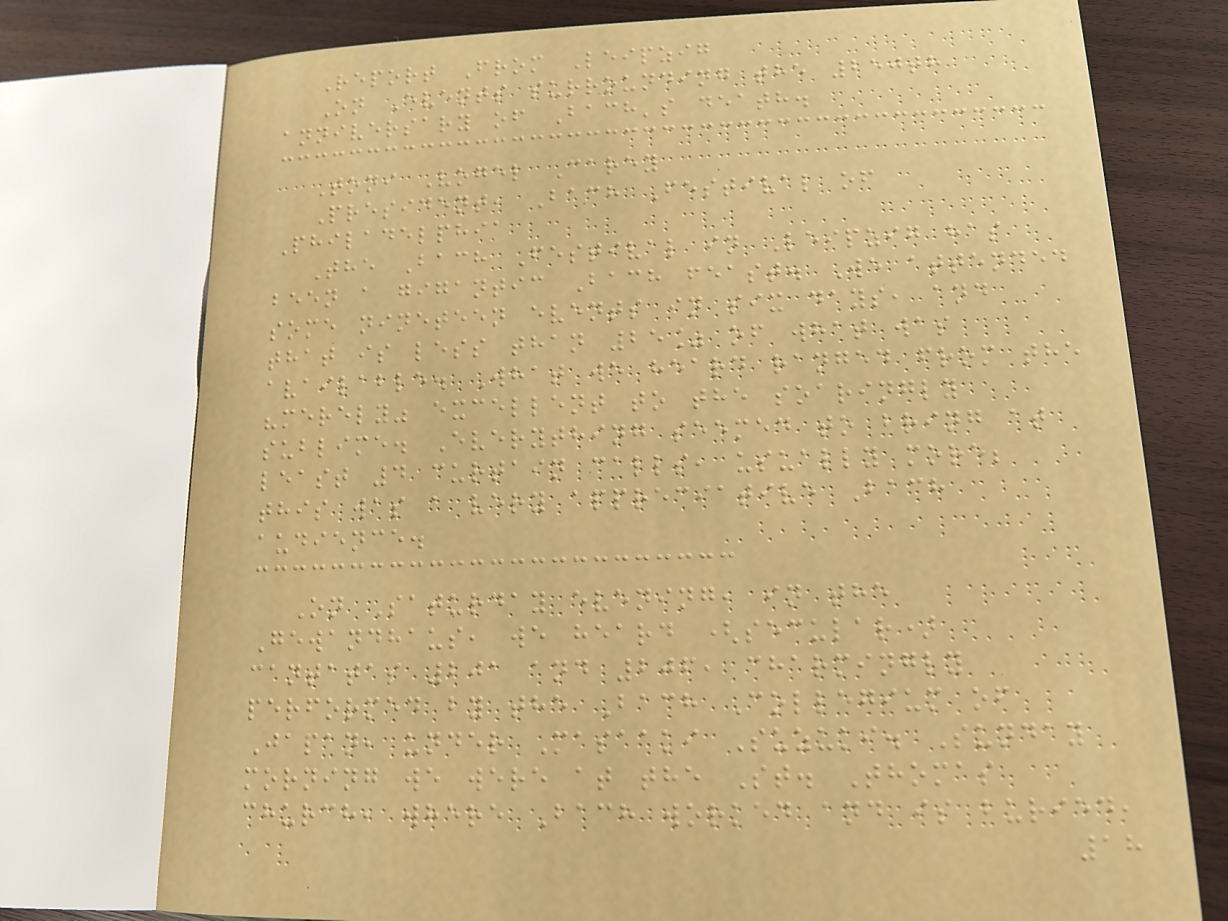Report From Leipzig
On Events surrounding the 250th
anniversary of Bach's death.
Toni Vogel Carey
President, Bach Festival of
Philadelphia
The Bach Festival in Leipzig has
been a gigantic Bach feast. We attended
some nineteen events in six days, and
that is less than 25% of what was
available. What we heard ranged from the
"merely" excellent to the soaringly
sublime. Everything seemed to bring at
least 4 curtain calls, usually more;
this was a very appreciative Bach
audience.
On Saturday evening, in the
Gewandhaus, we heard (secular)
cantatas 201 and 206, charmingly
performed by the Bach Collegium of
Japan, under Masaaki Suzuki. Sunday
morning we were at the St. Thomas
church, where Bach worked and is buried,
18
